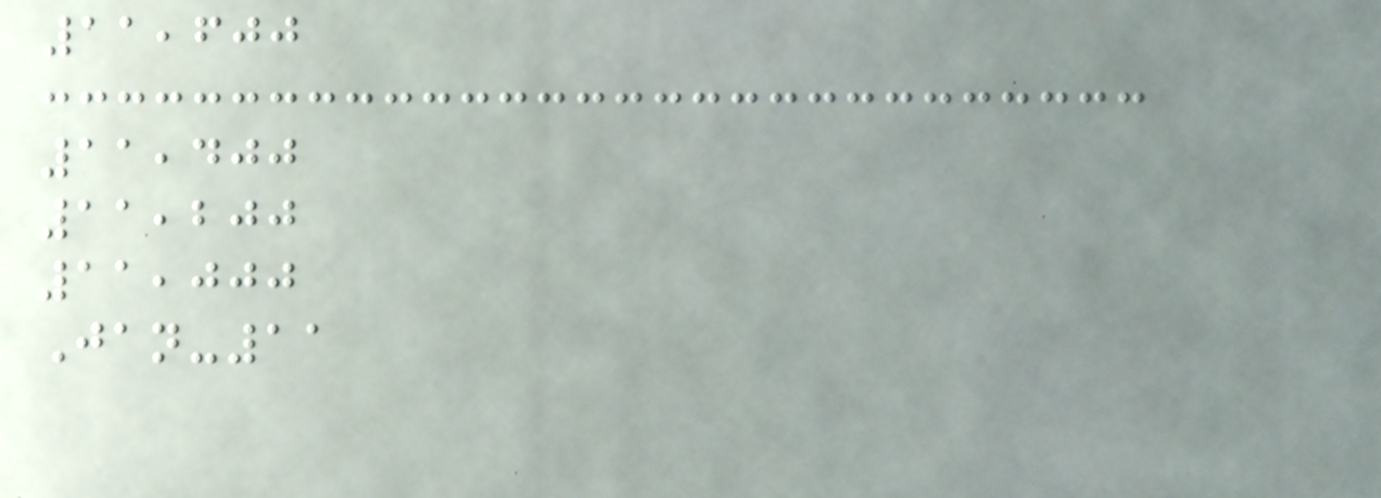11,600
11,400
11,200
11,000
Jan-11
